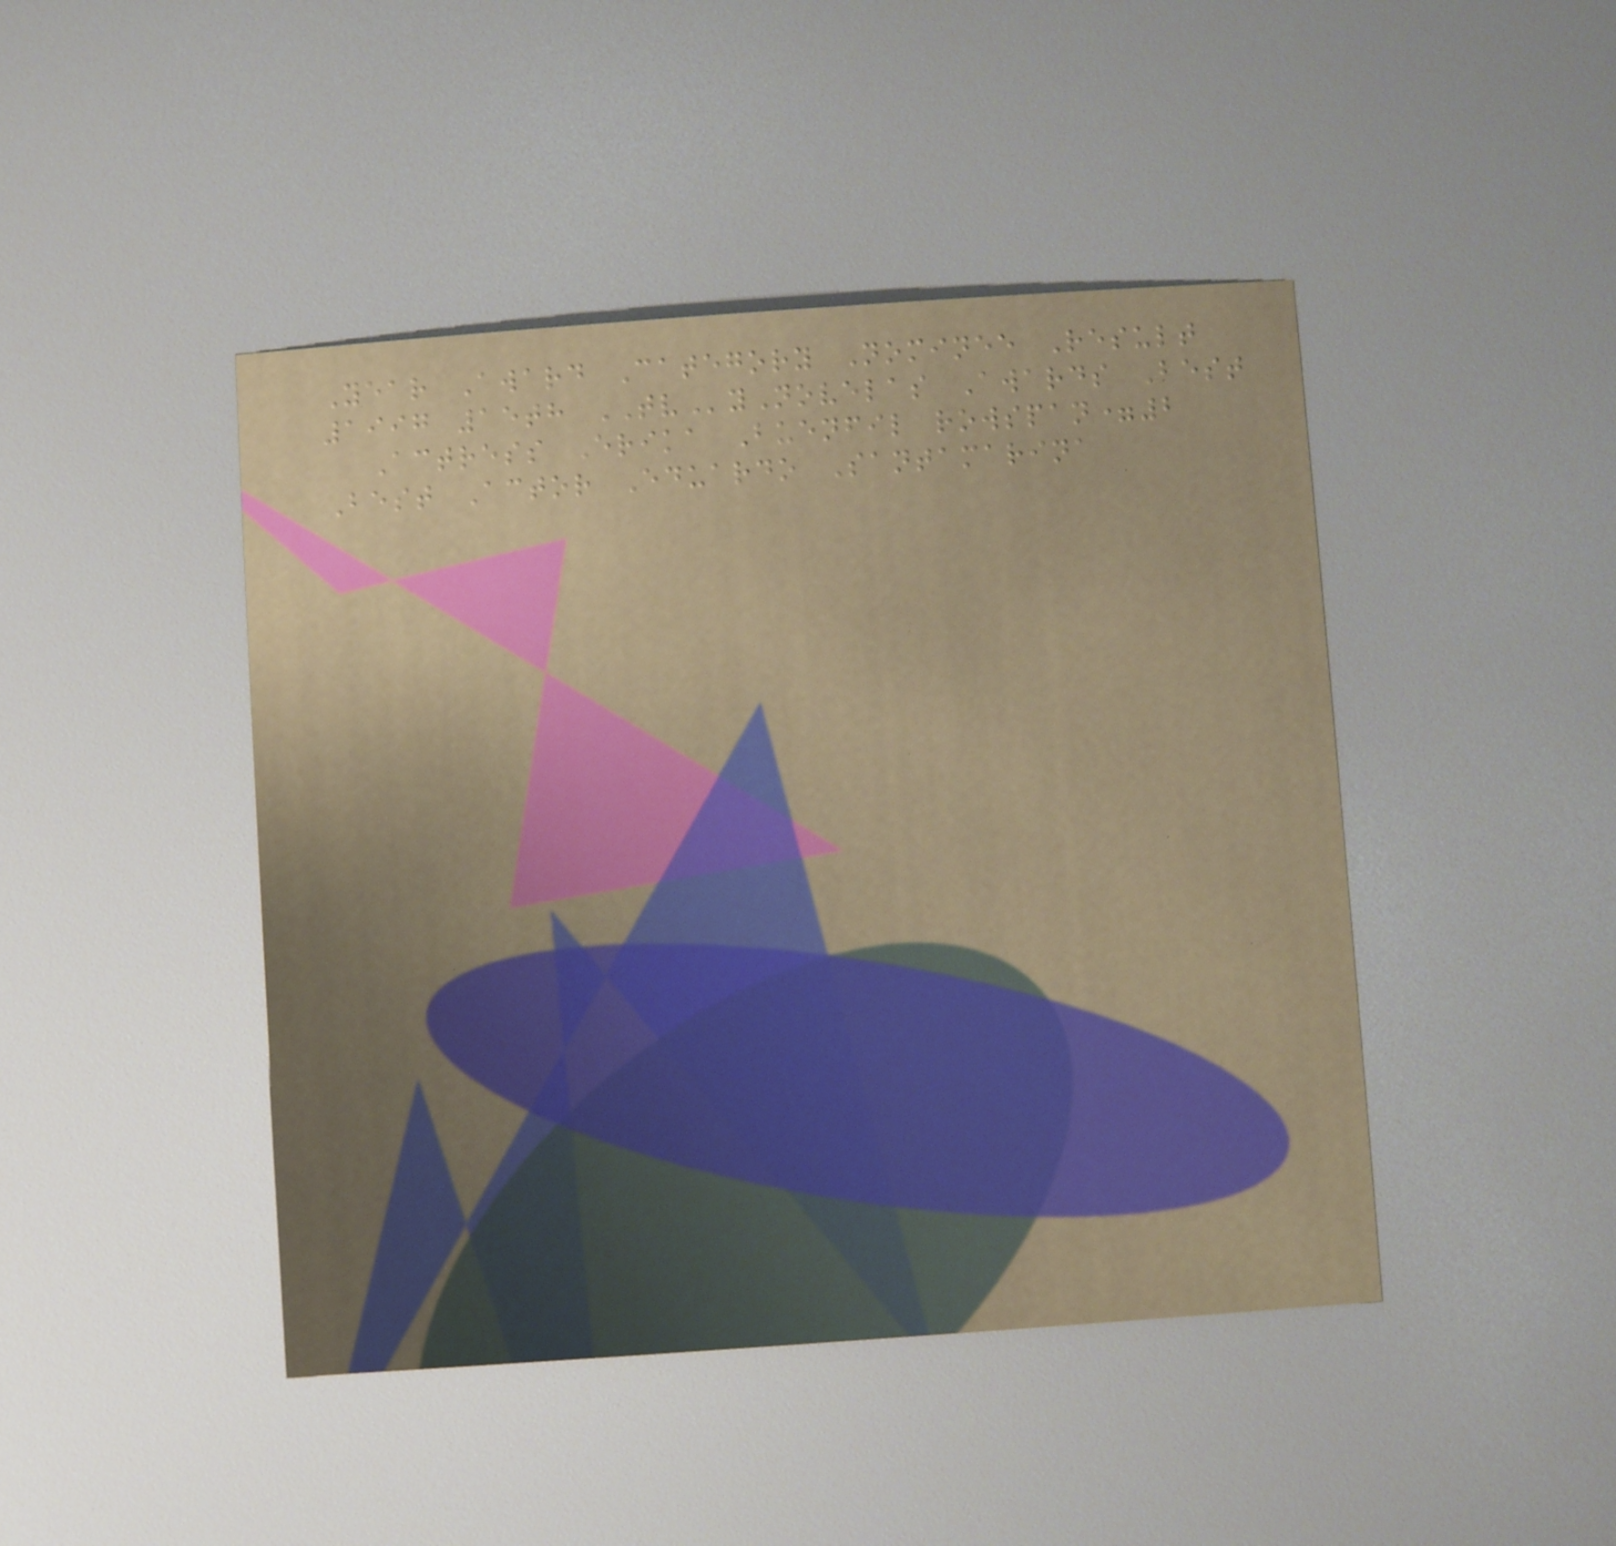Year Award Category Nominee Result
1997 15th TVyNovelas Awards Best
Actress Erika Buenfil rowspan=2
Best Actor Eduardo Santamarina
